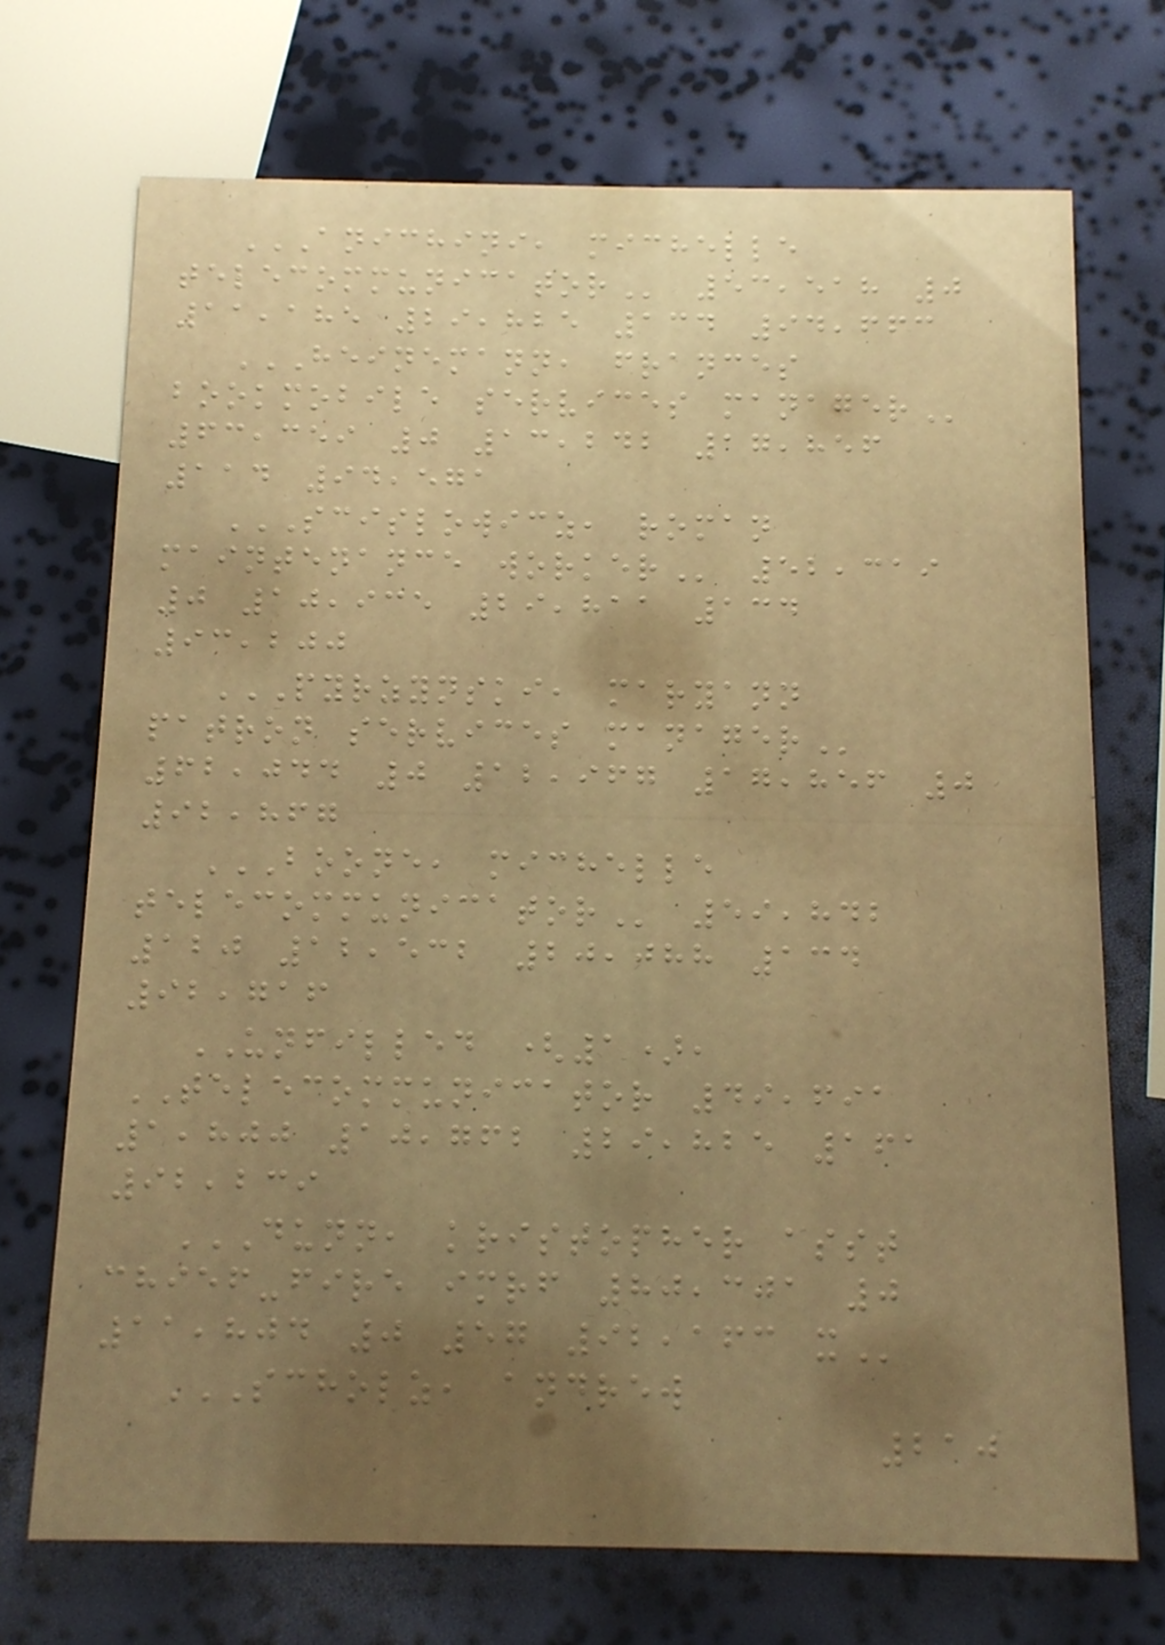ANICHINI, MICHELLE
TELECOMMUNICATOR 53,518 0
11,185 29,825 134 94,663
HEINEMANN, FRANCES
BOOKMOBILE SERVICES MANAGER
63,359 0 13,242 17,856
114 94,571
SCISLOWICZ, ROMAN
MAINTENANCE WORKER 52,319
0 10,935 29,811 134
93,200
PYRZYNSKI, MARYANN
PATRON SERVICES MANAGER
62,044 0 12,967 17,856 0
92,867
BOONE, MICHELLE
TELECOMMUNICATOR 59,842
120 12,532 20,088 134
92,716
UNFILLED (1),
TELECOMMUNICATOR 49,691
1,800 10,762 29,825 161
92,239
DUNN, KRISTOPHER ASST
CHIEF-FIRE IMRF 80,301 0
11,804 0 57 92,163 X
SCHOLZ, ANDREW
210
